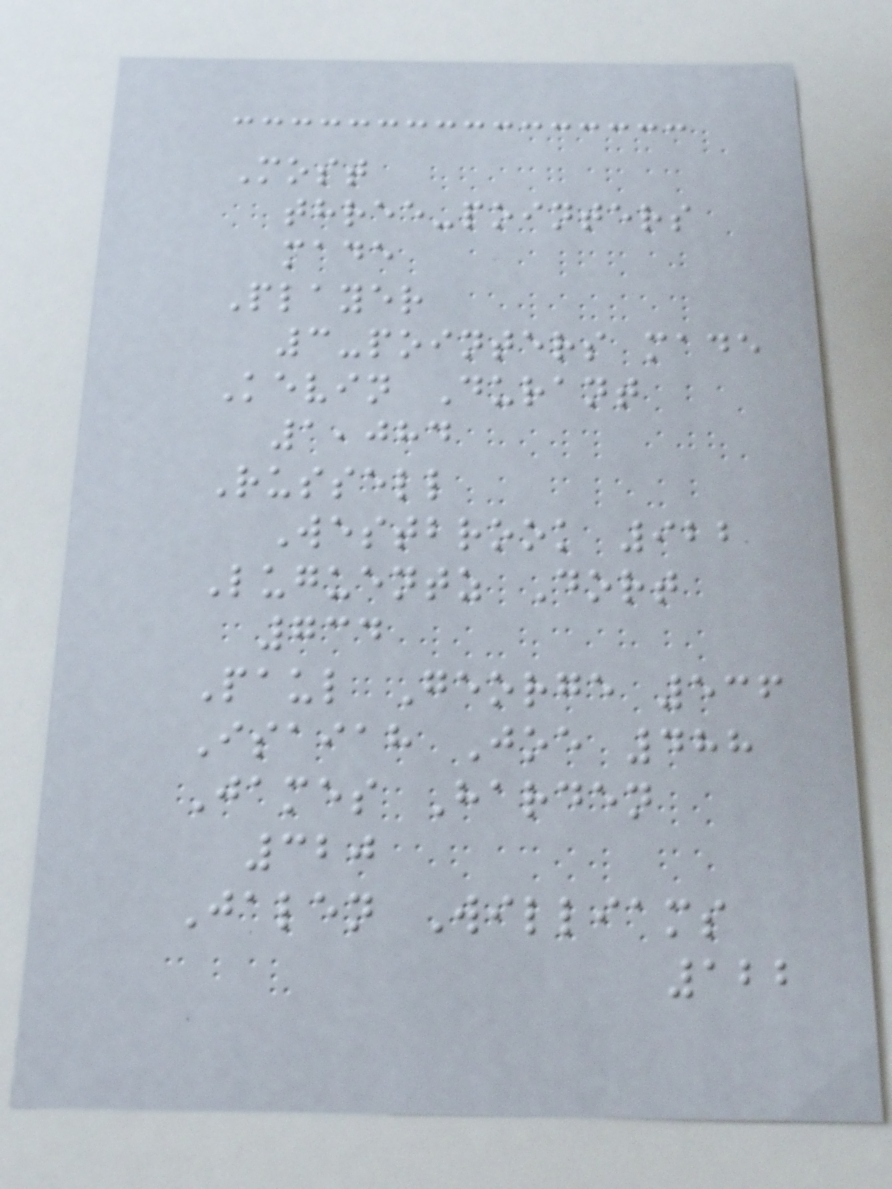Most
three-pointers
made
Player
3-pointers made
Kevin Durant
1,084
Russell
Westbrook 922
Luguentz Dort
734
Paul George 536
Isaiah Joe 488
James Harden
320
Jalen Williams
122
